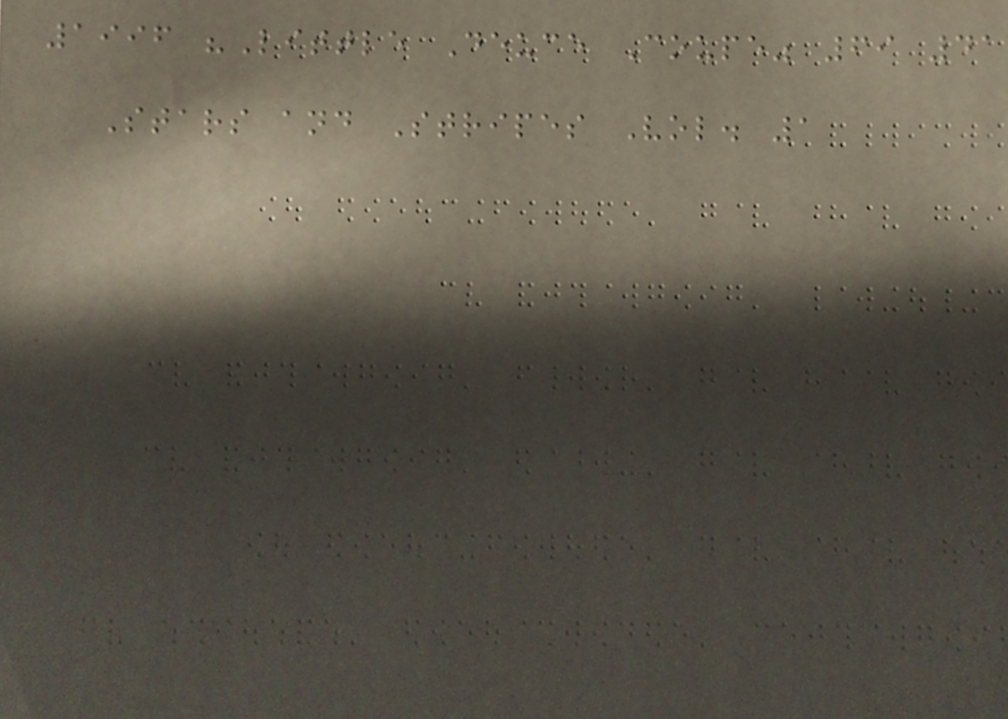1996 "Little Deuce Coupe" 69 41
Stars and Stripes Vol. 1
